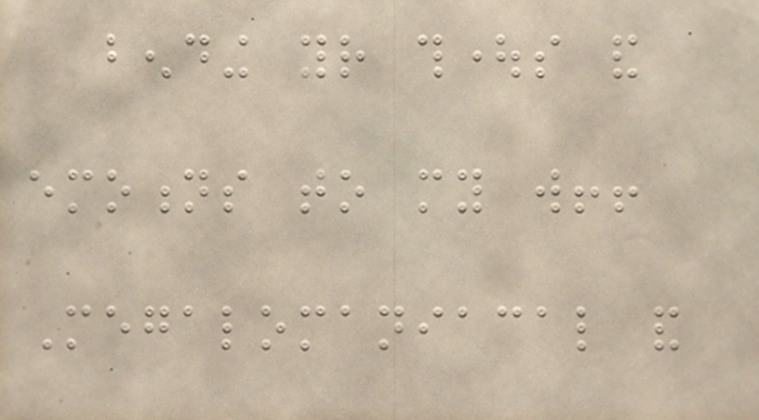bending your thoughts and
emotions to my will!!
Megalomaniacal and
